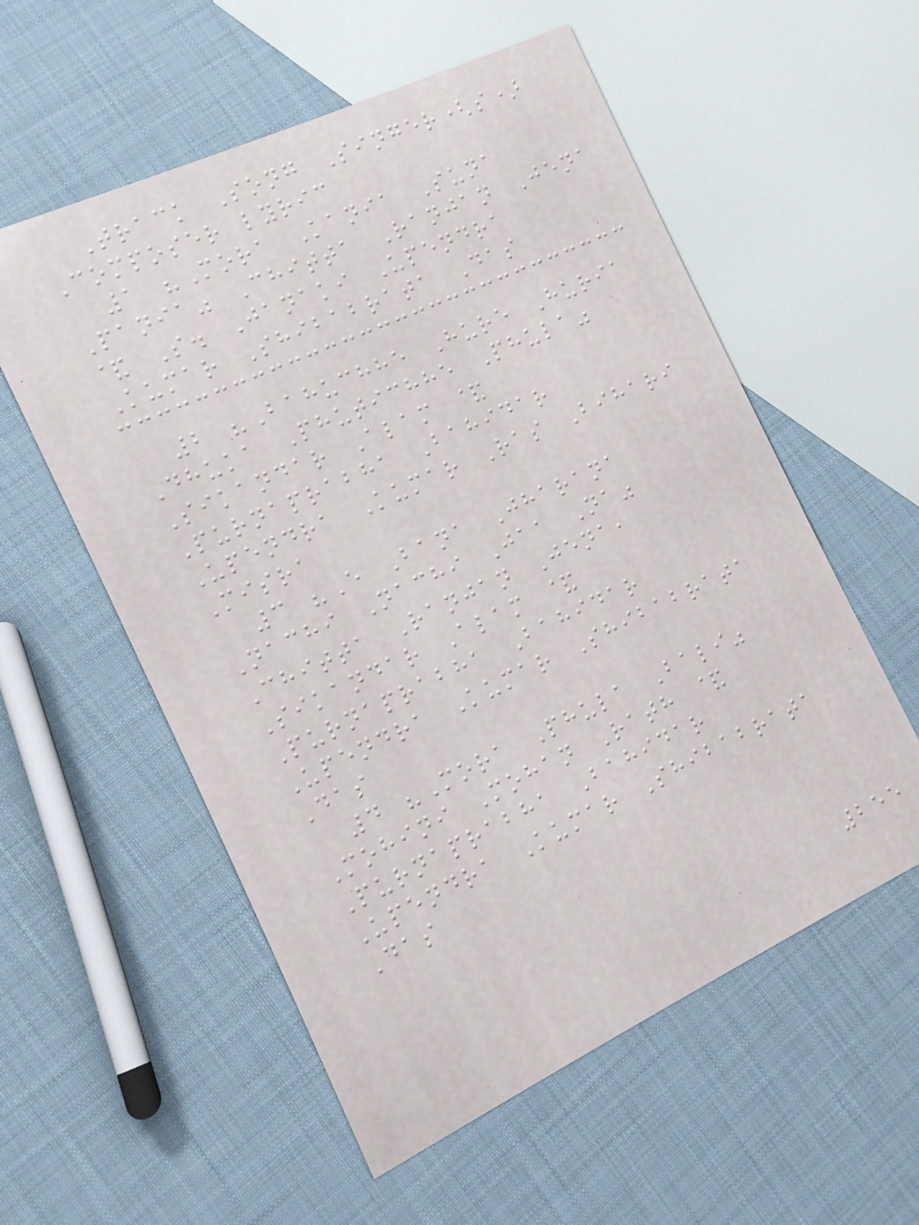Track Song Singer(s)
Composer lyric
1 "Mora Kania Suna
Pania" Chitta Ranjan Jena
& S. Janaki Upendra
Kumar Shibabrata Das
2 "Bahuchhe Hure Huria
Dhuka Phutichhe Phula"
Sikandar Alam &
Purnaprabha Bahidar
Upendra Kumar Ras Bihari
Misra
3 "E Bana Jharana
Nachi Nachi Jaa Na"
Chitta Ranjan Jena,
Sikandar Alam &
Purnaprabha Bahidar
Upendra Kumar Shibabrata
Das
4 "Mora Phula Bali"
Mohini Mohan Rath &
Purnaprabha Bahidar
Upendra Kumar Shibabrata
Das
255
